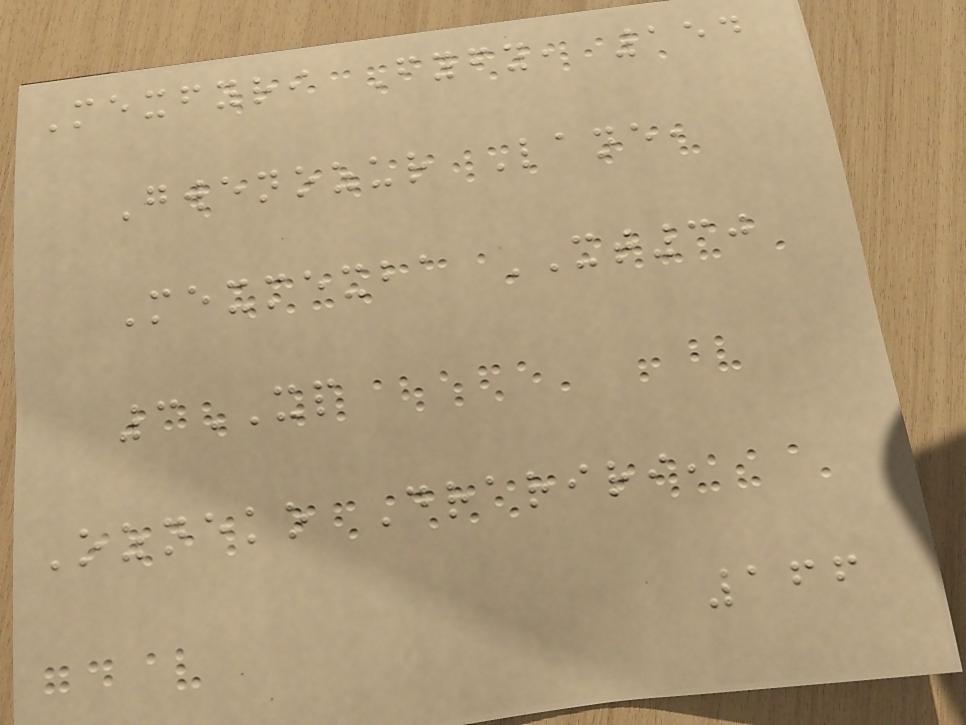Mexfyri Fyfy, 154
Gwenozur Lane,
Mexmexba XT30
3XP
Ozneko Drariri,
166
